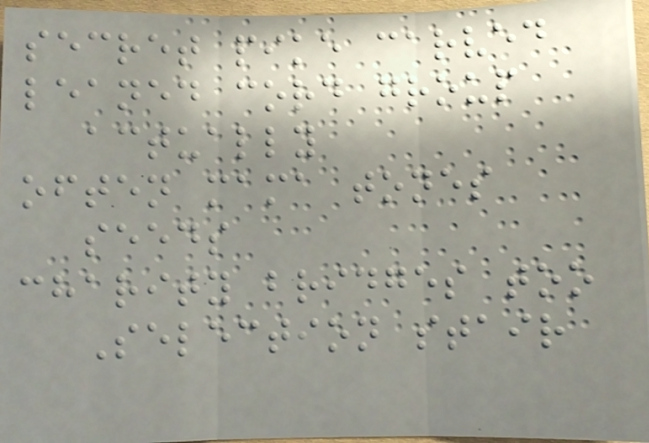secret pike carved
leaned cord group
actually
often mama tones
seeds
charity bridges too
Selection stair
